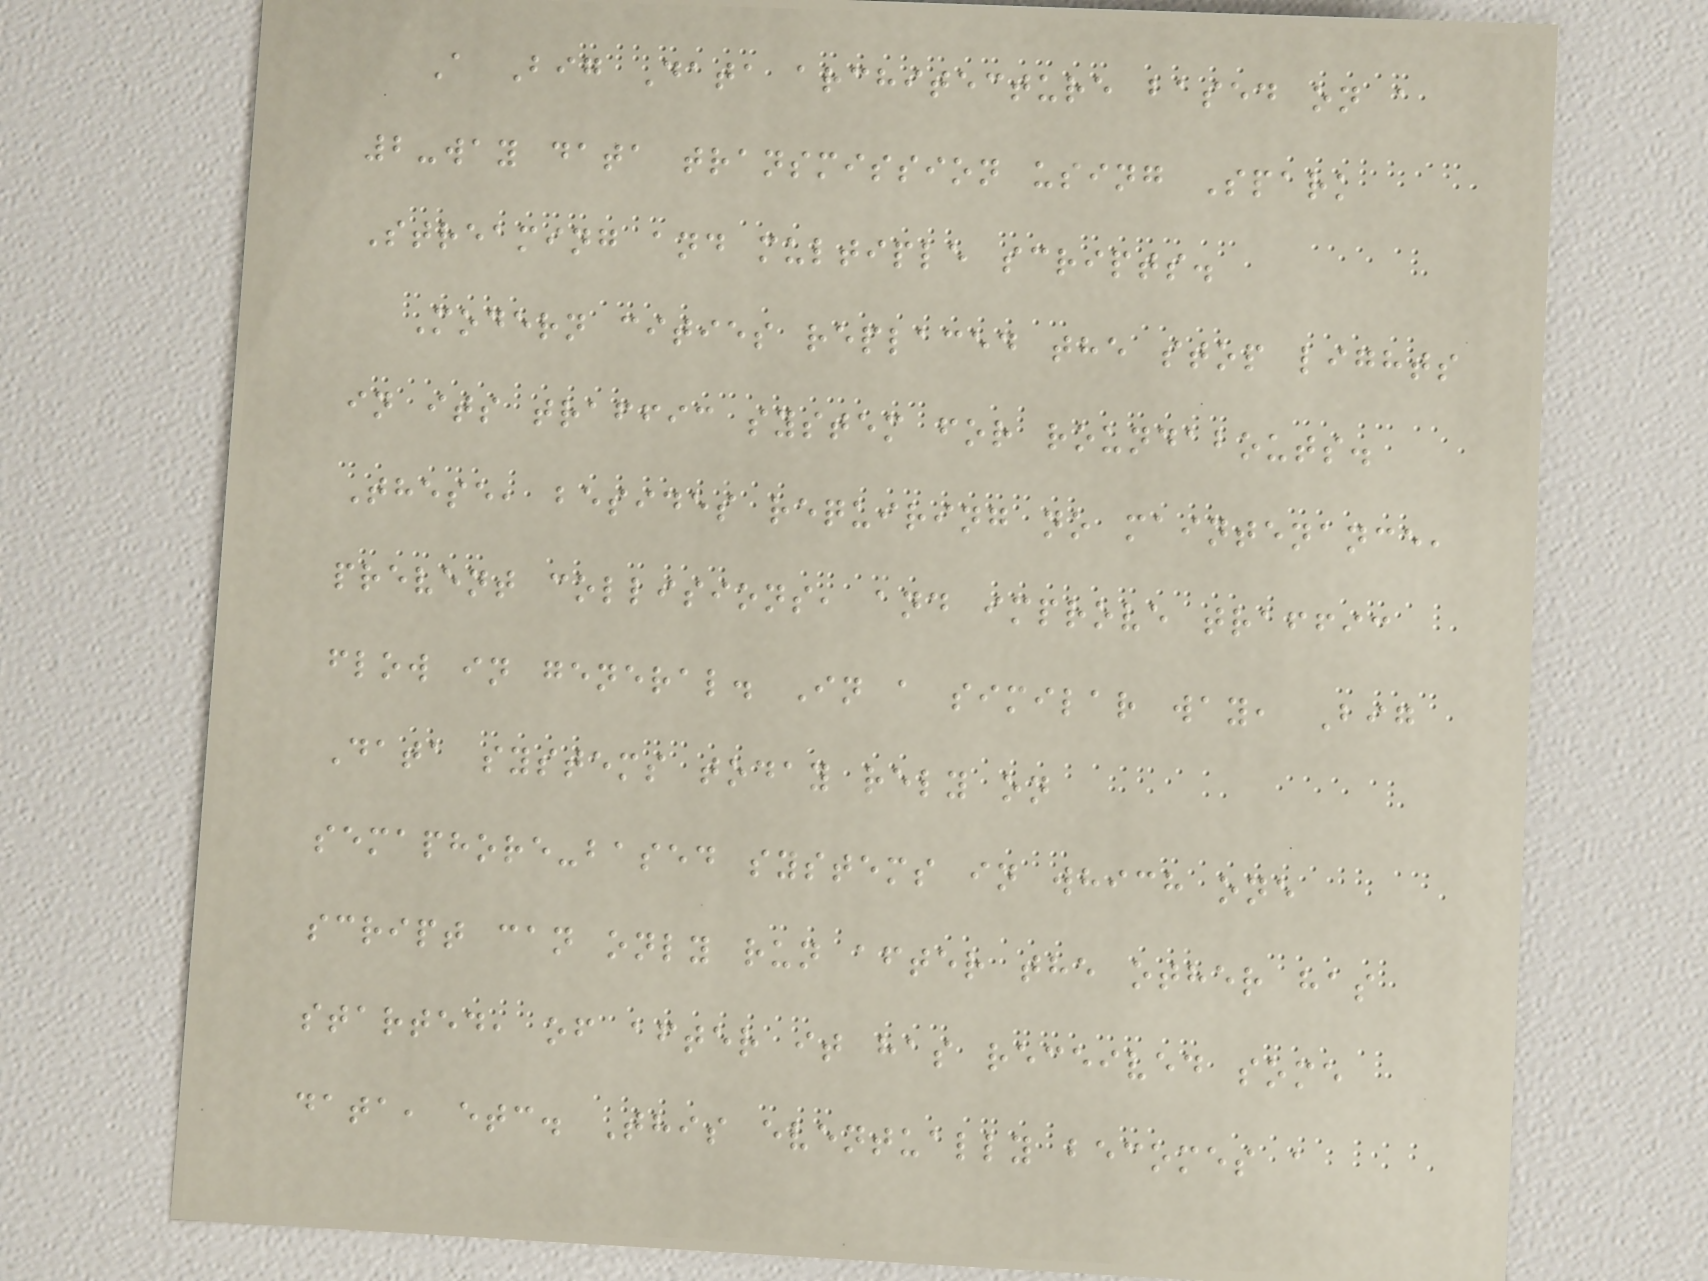A Big Data architecture based on a
2-way data transmission using Spark
Streaming and multiple scripts.
Modern cities replaced the stop lights
in its traffic system for roundabouts.
These, besides requiring no maintenance,
prevent collisions, and improve traffic
flow in general. In a similar way, Big
Data systems today rely on
semaphore-based systems in which one
script can only run after the other has
started, of after it has received some
data, etc. This eventually becomes a
